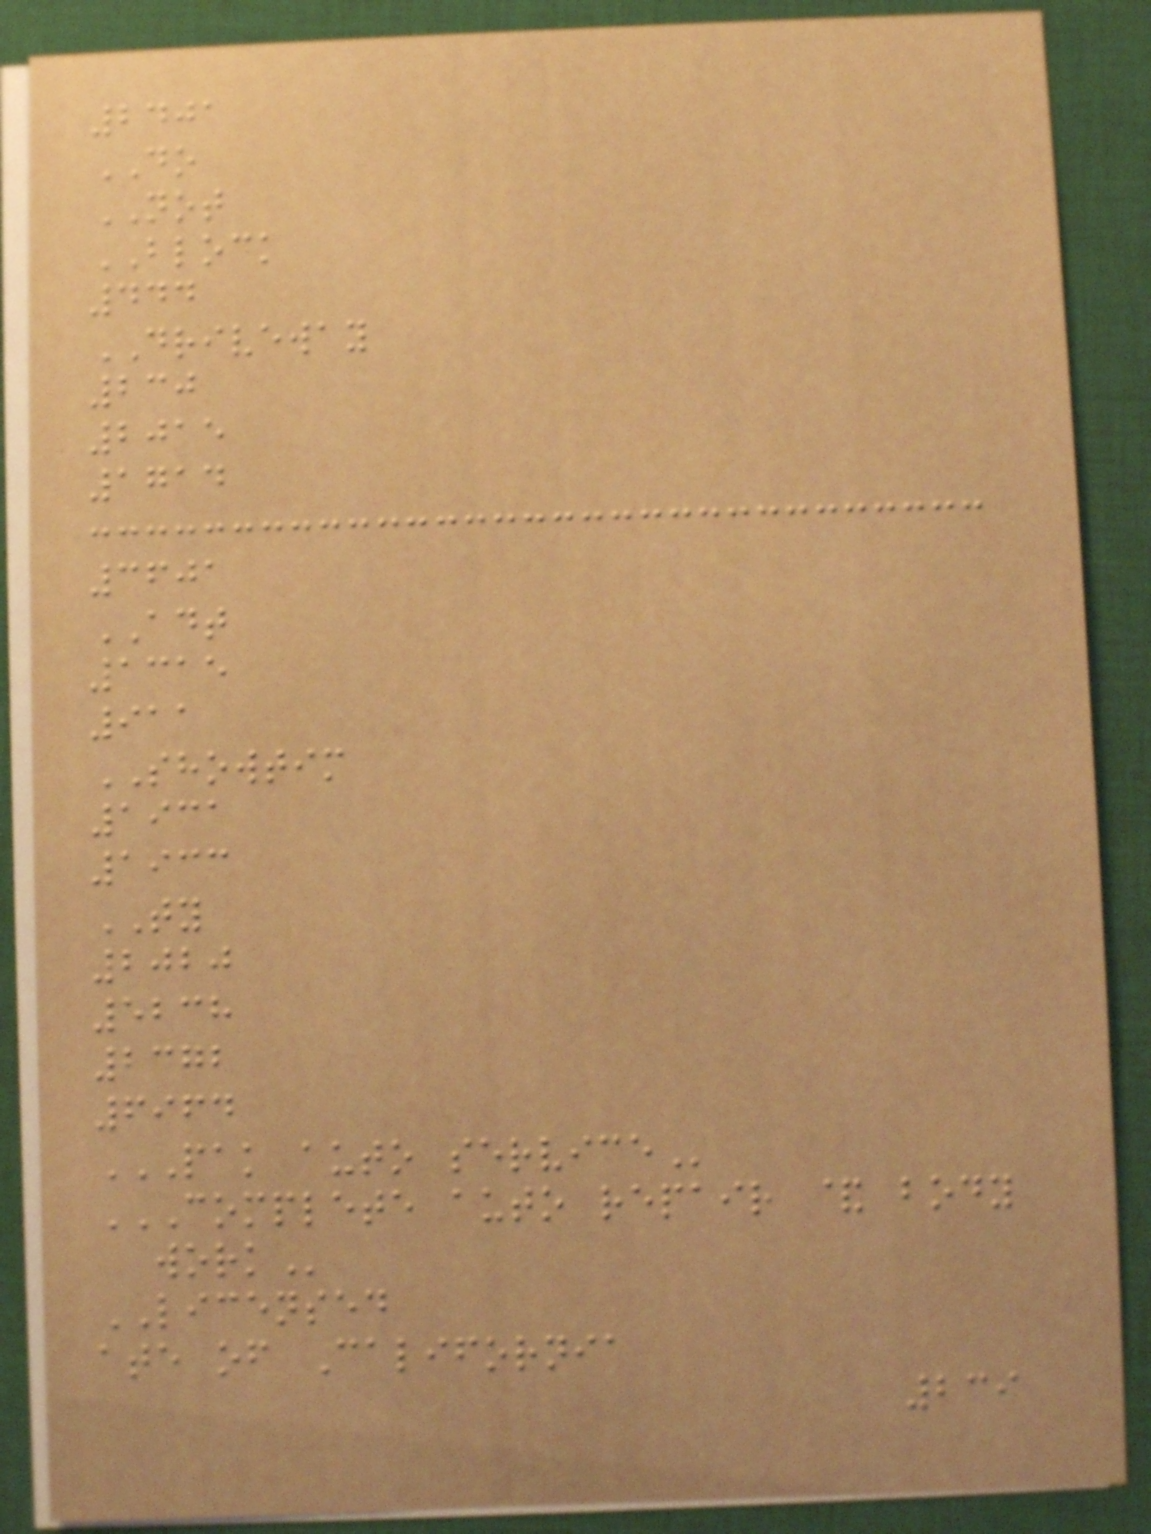2401
DO
NOT
BLOCK
444
DRIVEWAY
230
2015
1714
3601
ADT
1315
911
SHOWTIM
1931
1933
TY
2020
5238
2372
6964
PAK AUTO SERVICE
COMPLETE AUTO REPAIR & BODY
WORK
LICENSED
ate of California
239
